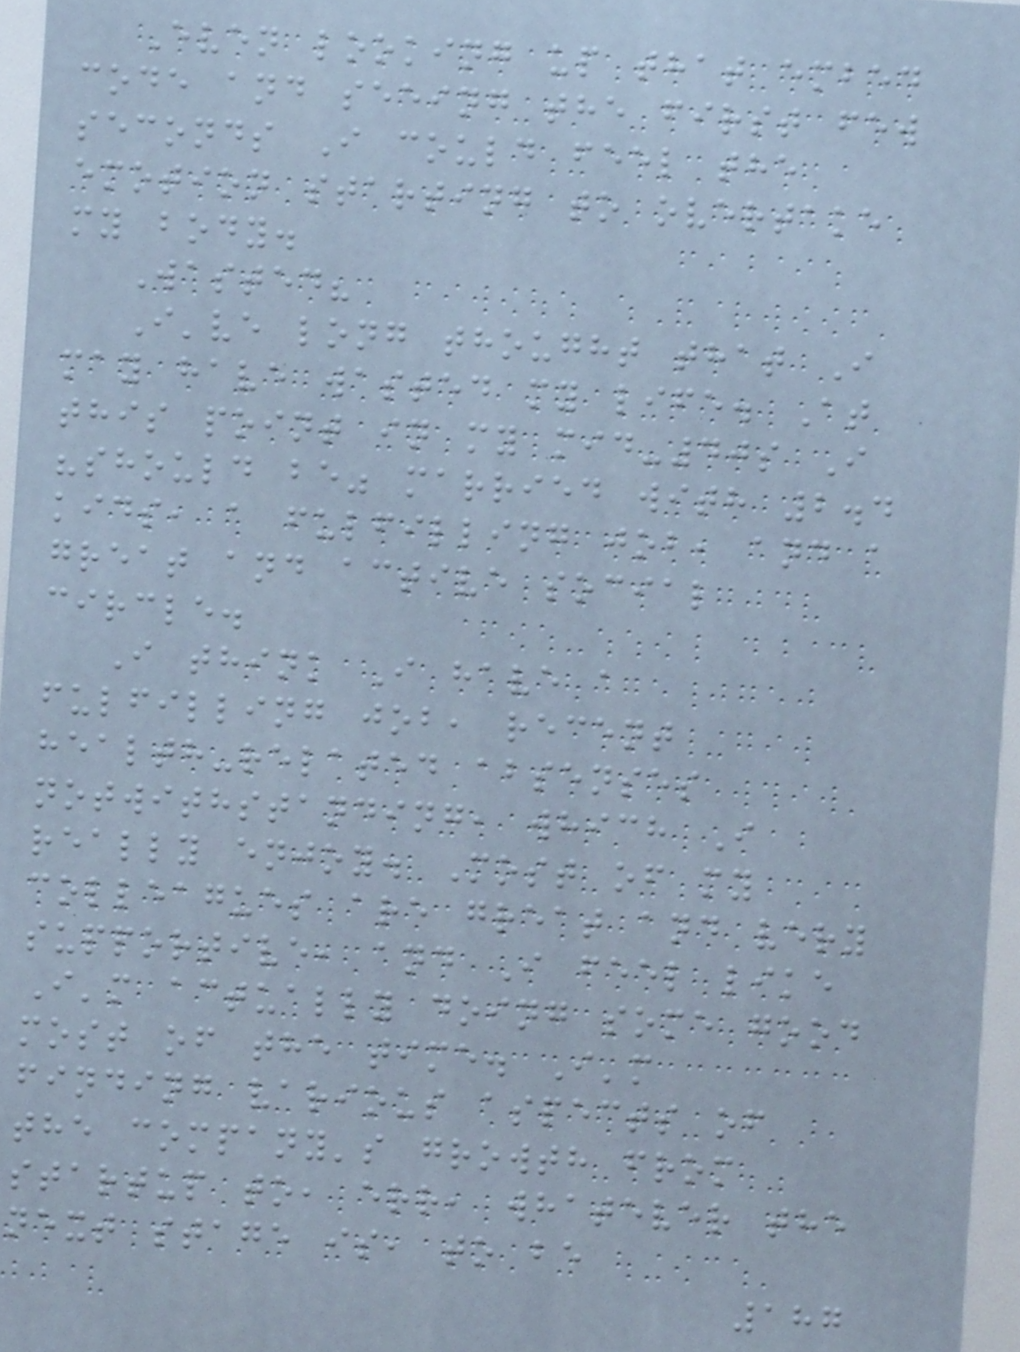Even looking up that embed
code and seeing the first few
seconds I could feel the
emotion starting to overtake
my body.
Wasted?
I've long thought that I
may have wasted my life. At
this point in my mid-40s I
"should be" married with 2.4
kids, a fulfilling job, and a
great and active social
circle.
I think I have a
fulfilling job, recent
health-related absenses
notwithstanding, which I
really enjoy. Most of my
colleagues are great and very
supportive, and I feel like
I'm actually doing some good
most of the time. I'm
finding various aspects of
the company's growth from
startup to, err, whatever the
next stage is, to be
187
